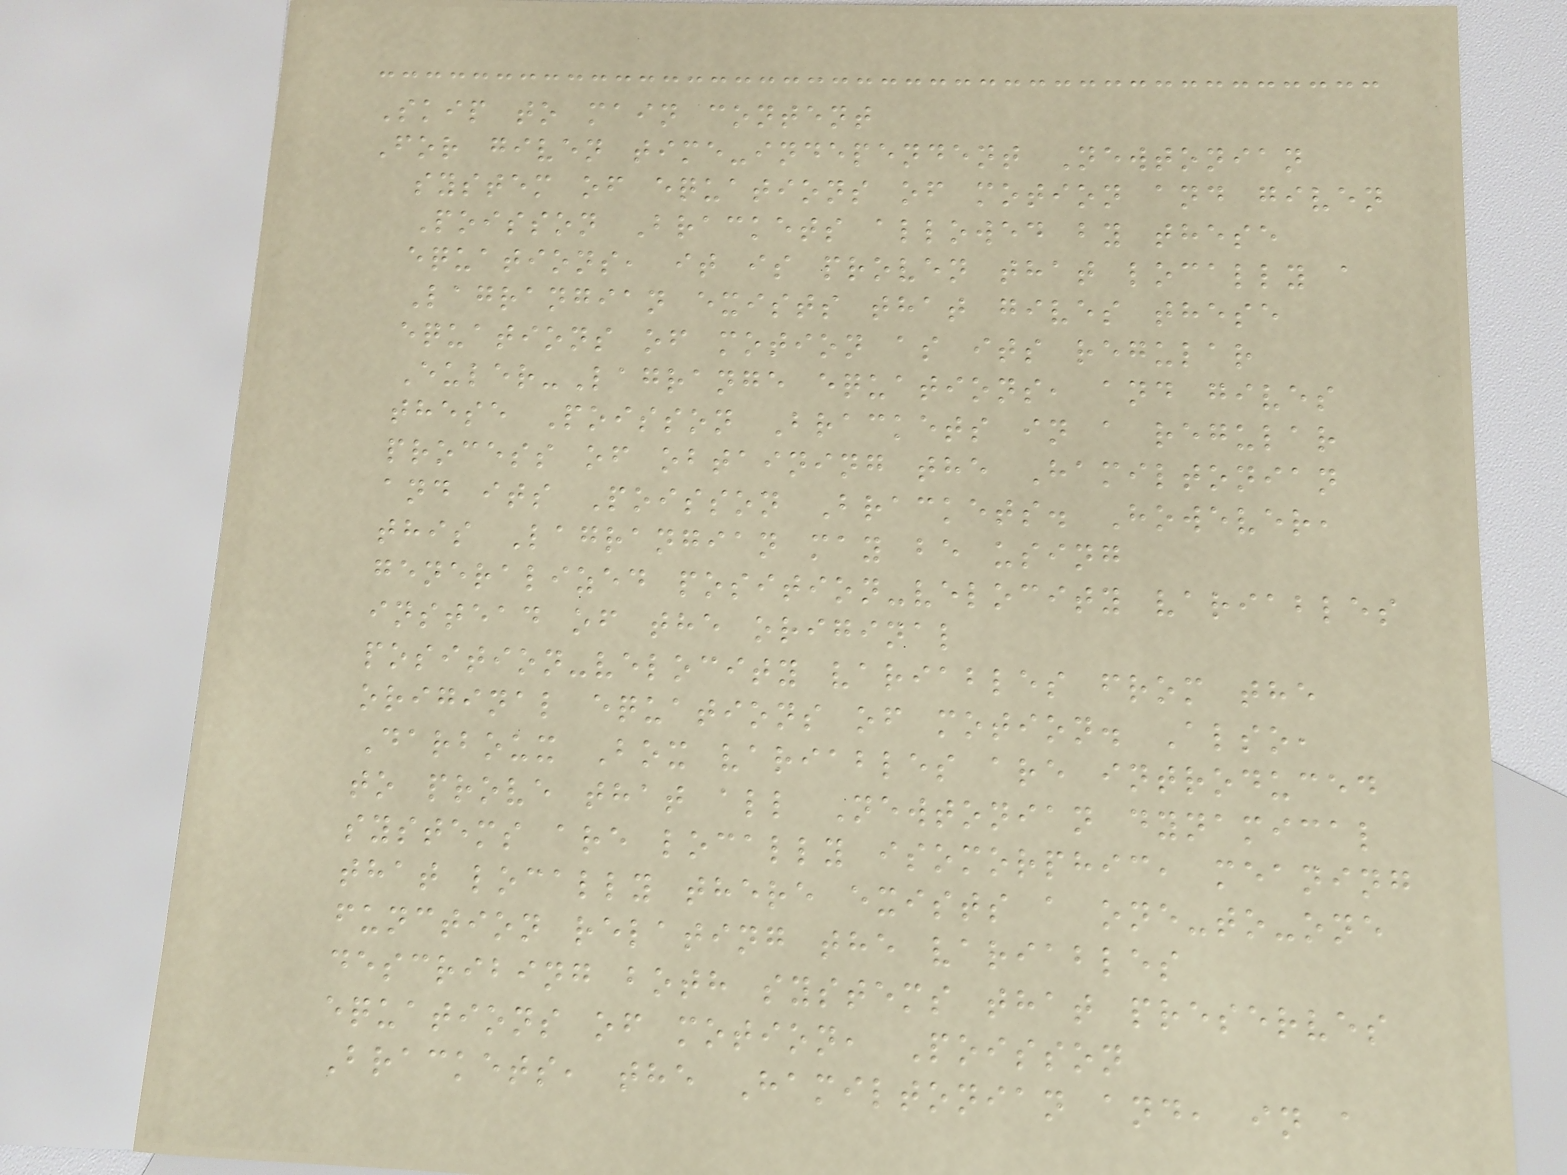Skip to main content
For given time-independent Newtonian
system of equations of motion and given
Poisson Brackets allowed by these
equations, it is proven that locally a
Lagrangian exists that gives these
equations of motion as its regular
Euler-Lagrange equations, and gives
these Poisson Brackets in a regular
process of obtaining the Hamiltonian
and its Poisson Brackets. However,
this Lagrangian may be using
generalized position-velocity variables
instead of the original
position-velocity variables from the
original equations of motion. Also,
Darboux Box variables are introduced
to prove that all Newtonian dynamical
systems are locally isomorphic, meaning
that locally there exists a one-to-one
function relating the variables
describing both systems that preserves
equations of motion, Poisson
Brackets, the Hamiltonian and, in a
